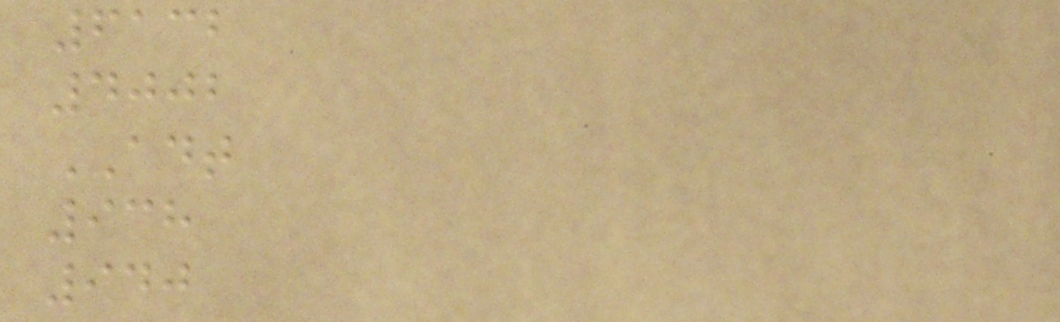6132
4002
ADT
938
940
